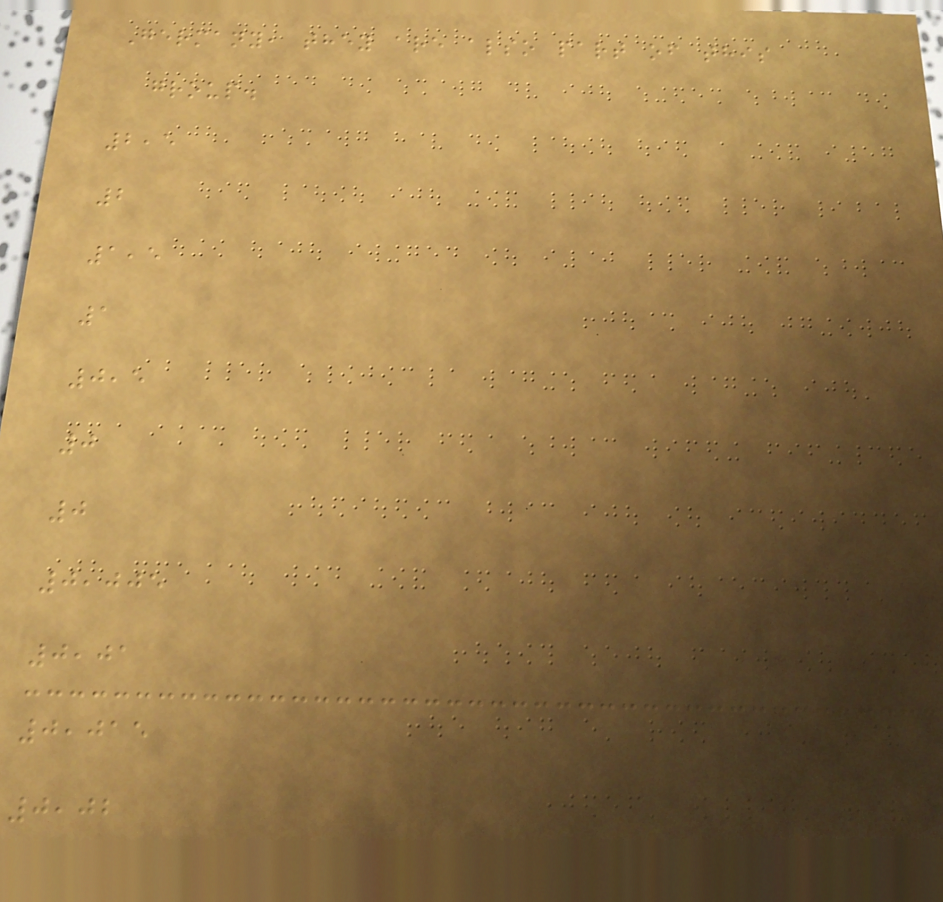Germany, they are also part of this
group.
2,5
2
1,5
1
0,5
0
0
0,005
0,01
0,015
0,02
